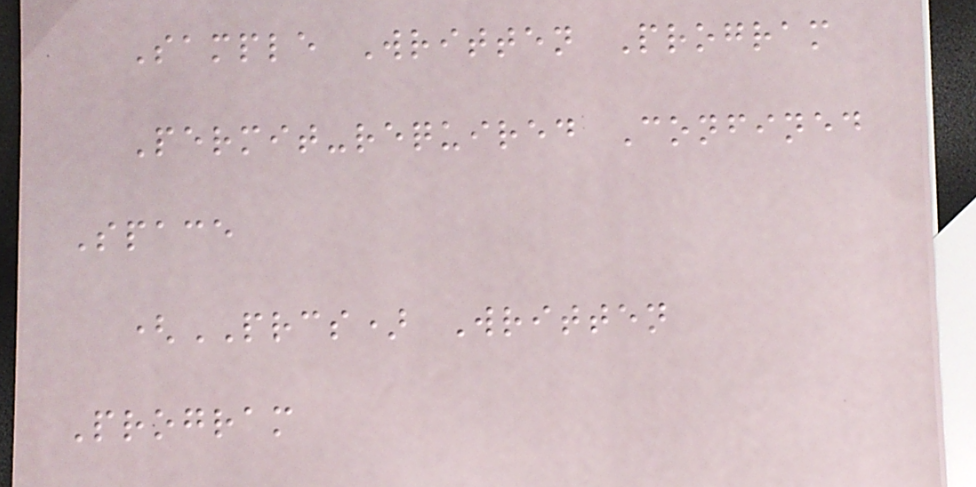Sample Written Program
Permit-required Confined
Space
(PRCS) Written
Program
